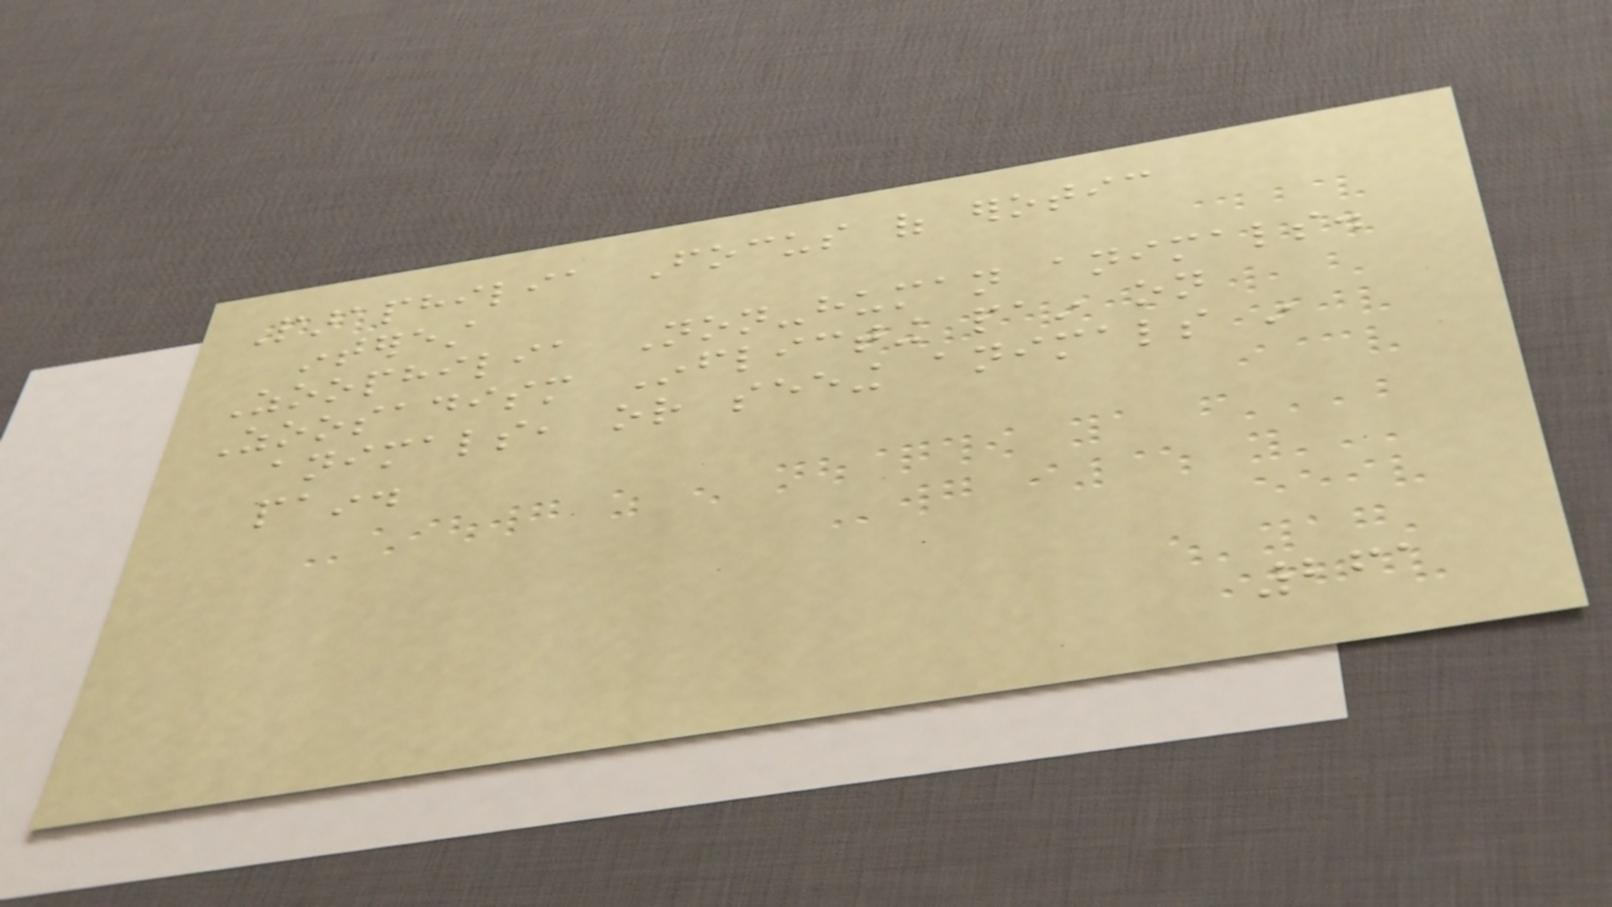Paraphilia Focus of erotic
interest
Zoophilia Non-human animals.
Zoosadism Inflicting pain on
animals, or seeing animals in
pain.
261
